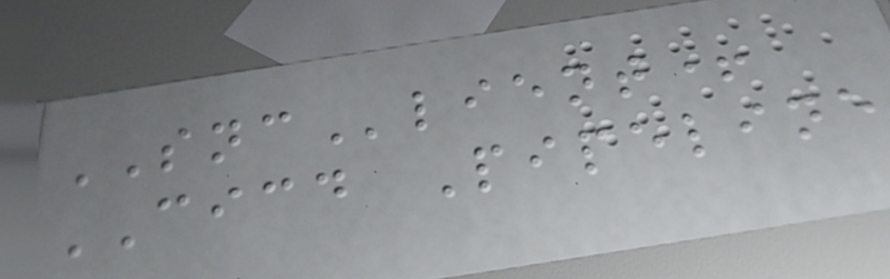SNClient+
CICD Pipeline
